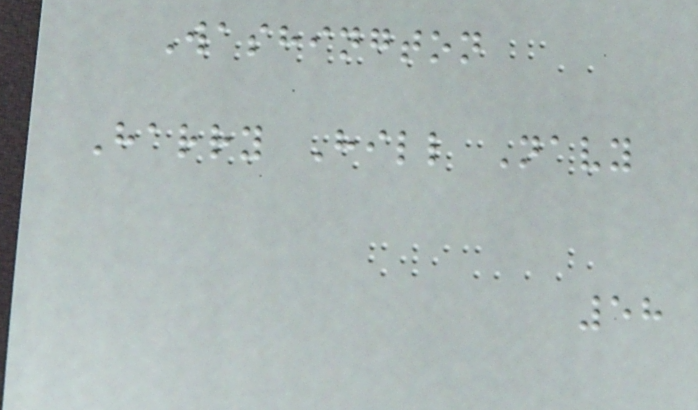Washington
Harry Hill Navy
58
